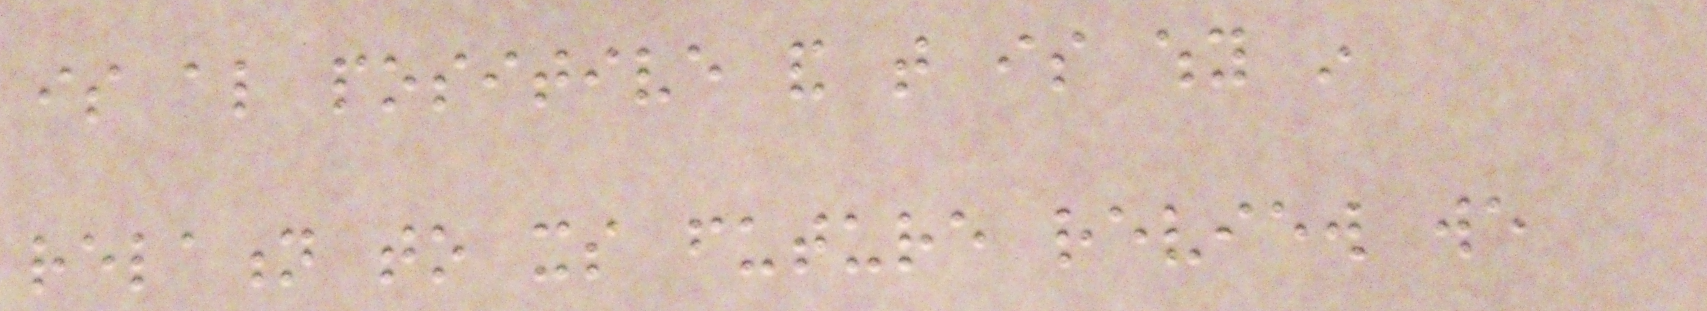is also positive and that is why in
relation to its future review we
